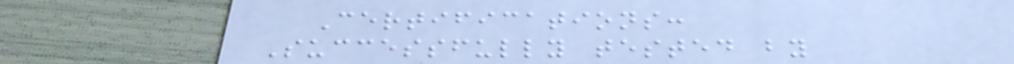Certifications:
Successfully tested by
